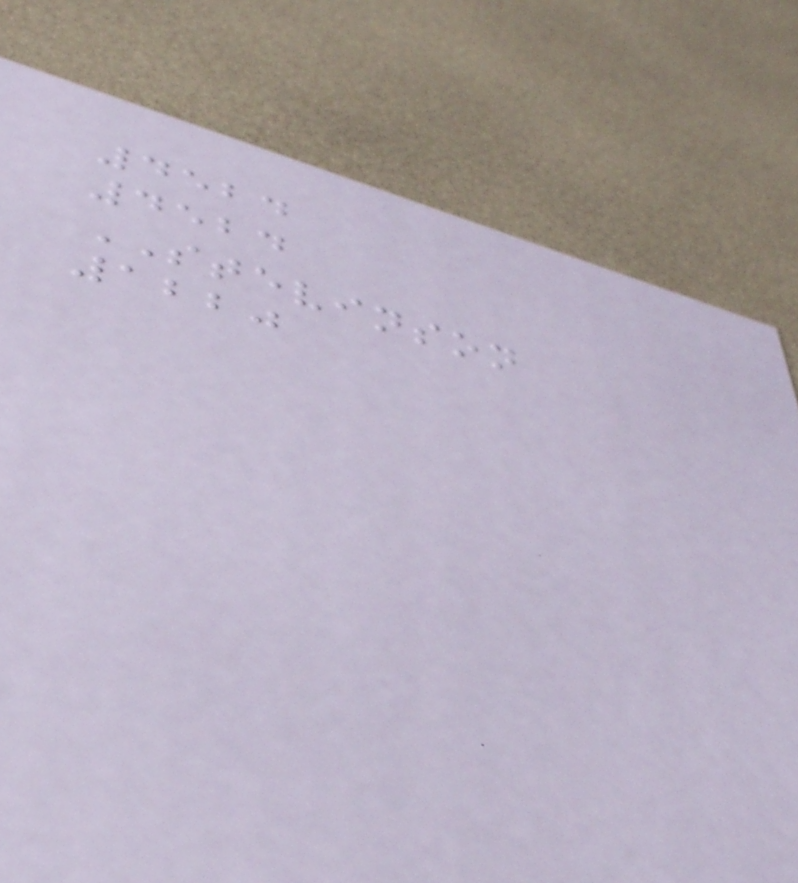4524
4524
STEVINSON
1220
